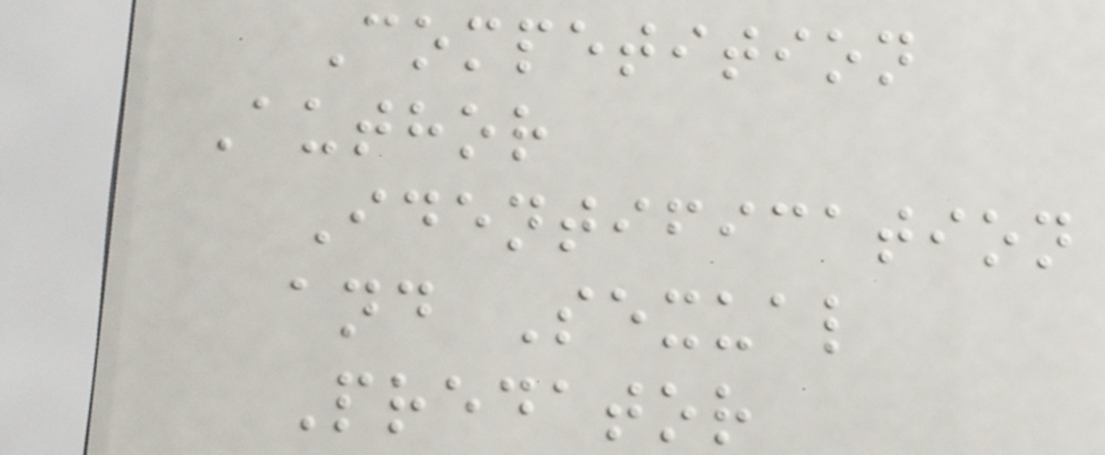Competition
Author
Identification
and Sexual
Predator
